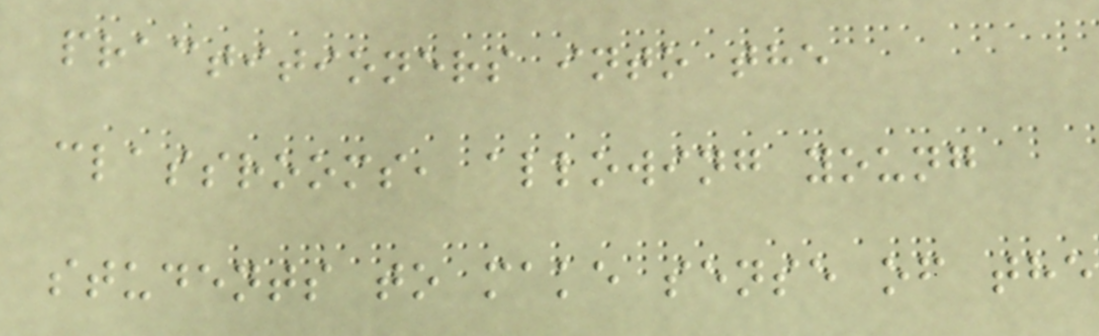practitioners into the
classrooms, allowing young
students to make sense of the
